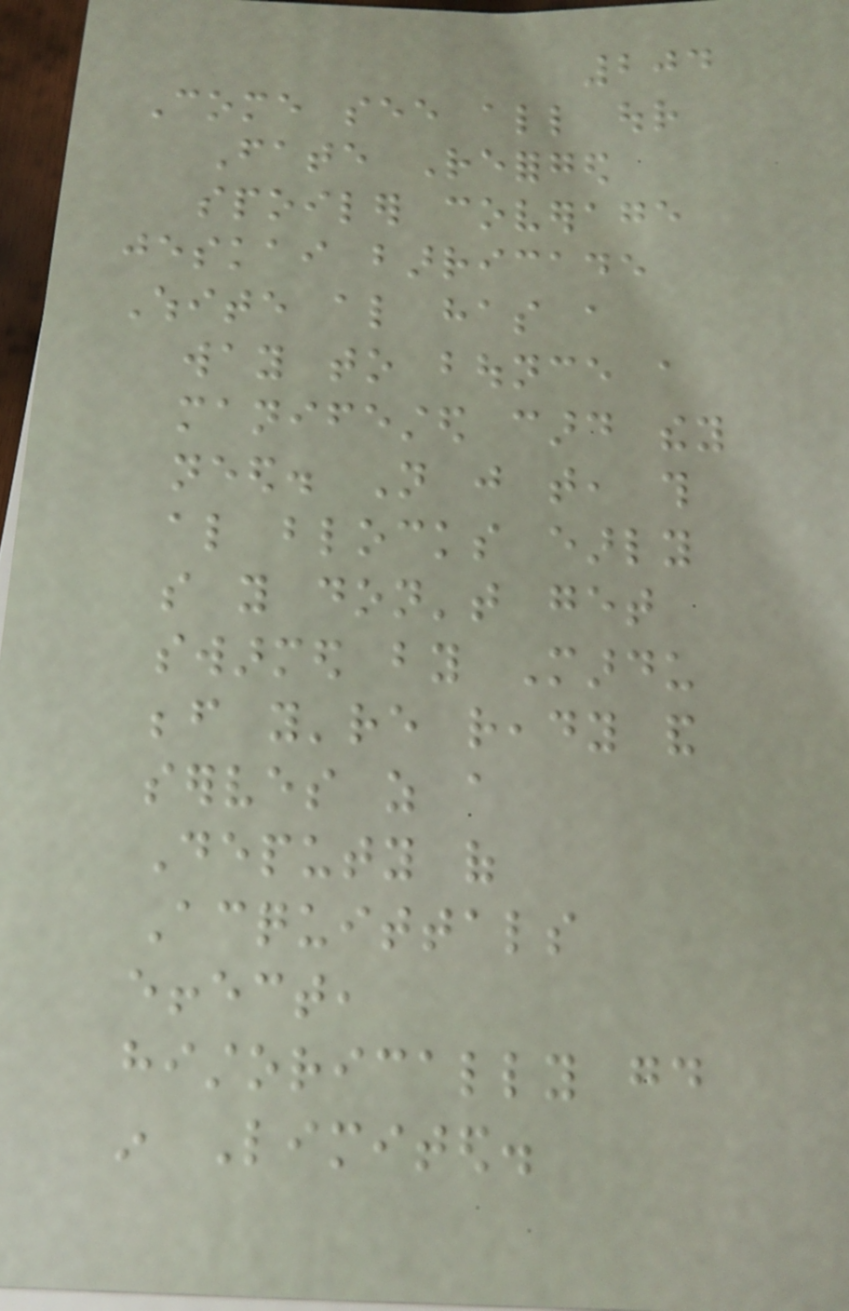204
Come see all our
Fate Reforged
spoiler coverage
jeskai barricade
White also has a
way to bounce a
manifested card they
need. Not just that, this
also blocks early
so you don't get
swarmed by Mardu
before you're ready and
serves as a
Deputy of
Acquittals
effect,
historically good
in Limited.
